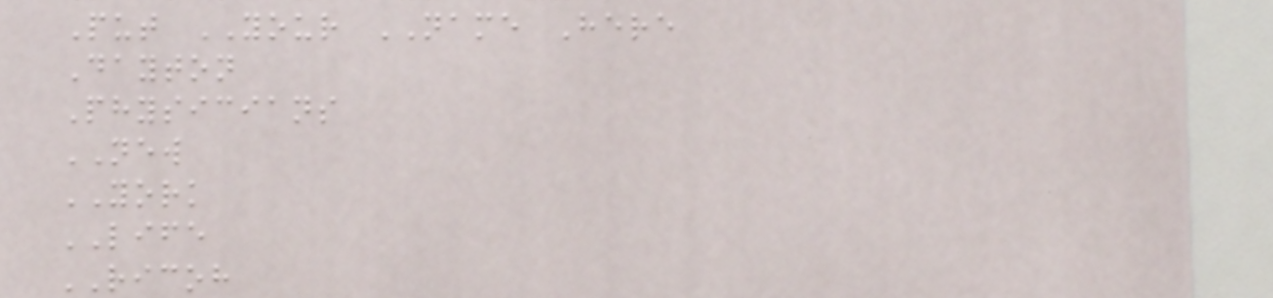Put YOUR NAME Here
Dayton
Physicians
NEW
YORK
LIFE
RICOH
